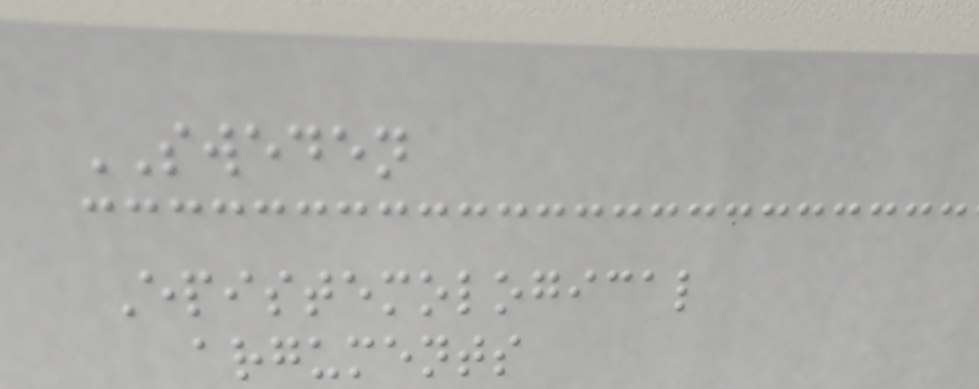SWEDEN
Epistemological
arguments
